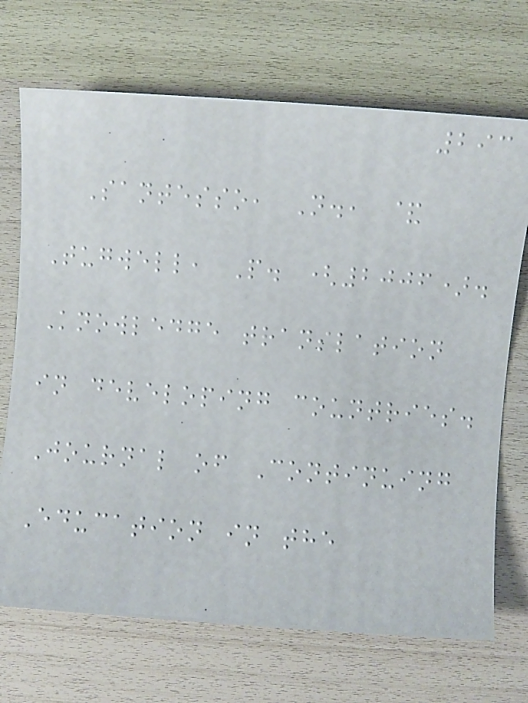293
Santesso, N., &
Tugwell, P. (2006).
Knowledge translation
in developing countries.
Journal of Continuing
Education in the
